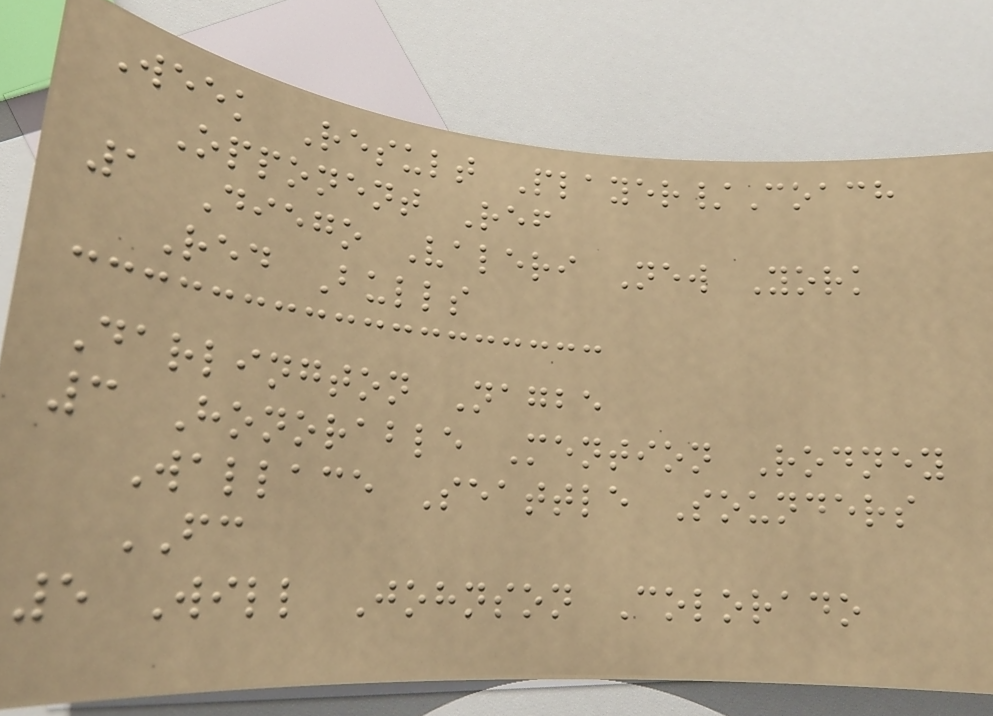Week Result Player/Coach
Opponent Ref
1 Diego Valeri New York
Red Bulls
Darlington Nagbe
3 Honorable Mention Rodney
Wallace Seattle Sounders
FC
5 Will Johnson Colorado
